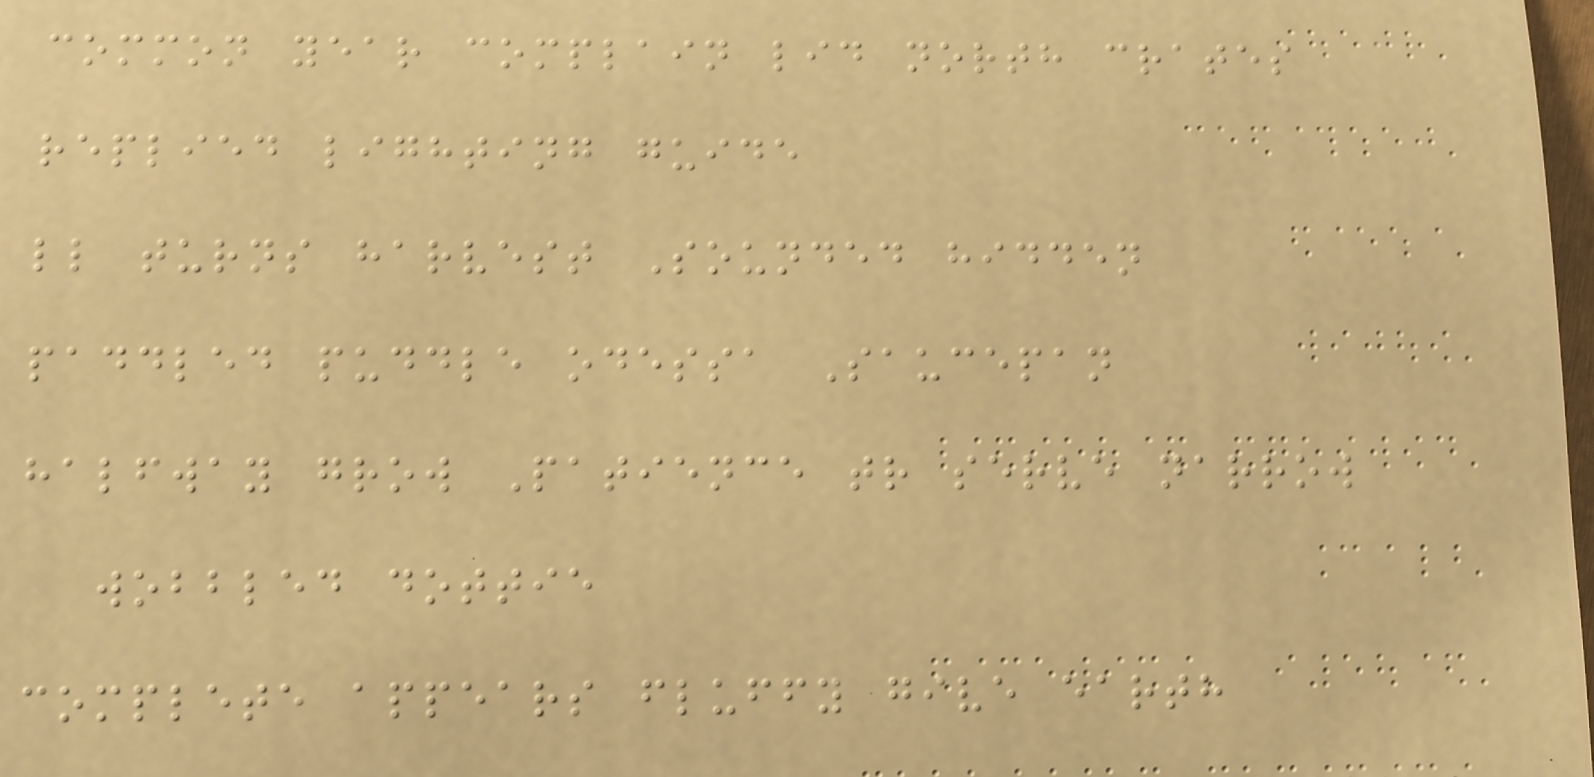common year complain lid north crates
replied lighting guide
ll turns harvest Sounded hidden
paddled puddle odessa Saucepan
halfway grow Patience tr serve narrow
wobbled dottie
complete appears fluffy give earth
